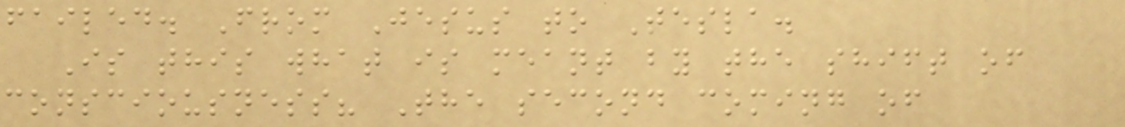failed. From Jesus to Tesla.
Is this what is meant by the shift of
consciousness? The second coming of
